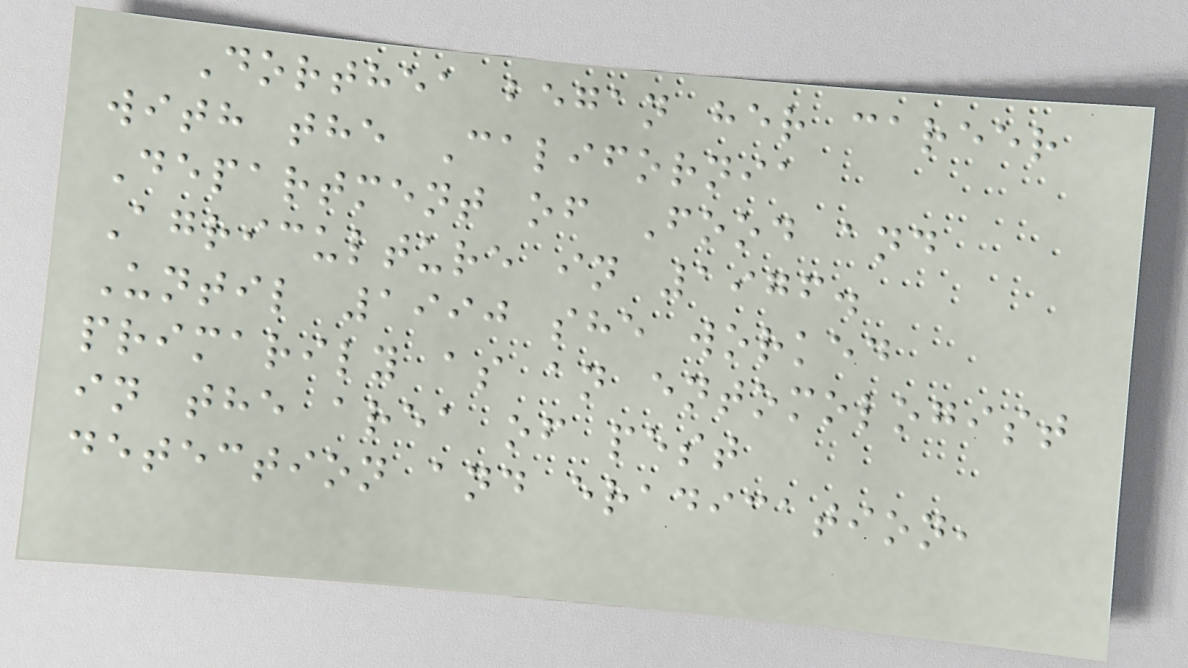Dorthea began her career
with the California
Department of Food and
Agriculture in 1976.
Until 1990 she worked
primarily as an entomologist
in the area of pest
detection and eradication,
